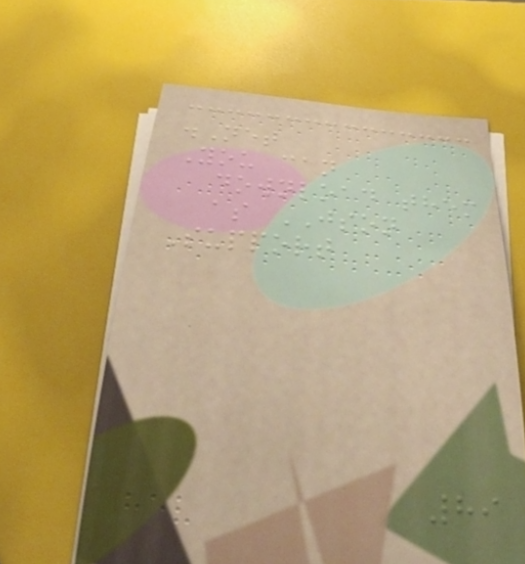.Net
You can
download them
as JSON
Support
89
